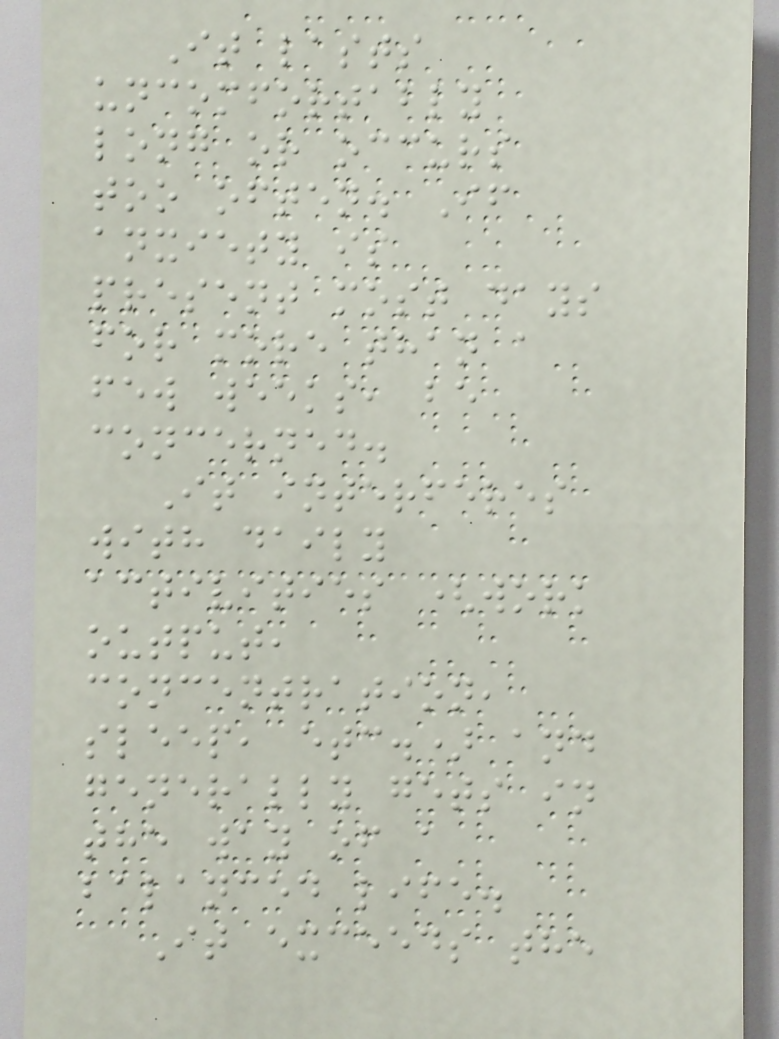It lasts
uncomfortably
long or occurs
too often. If
anxiety is
present most days
for more than a
few weeks, be
concerned.
It interferes
with daily
activities (work
output,
concentration,
sleep, etc.) and
generally gets in
the way of a
balanced life.
It exceeds the
